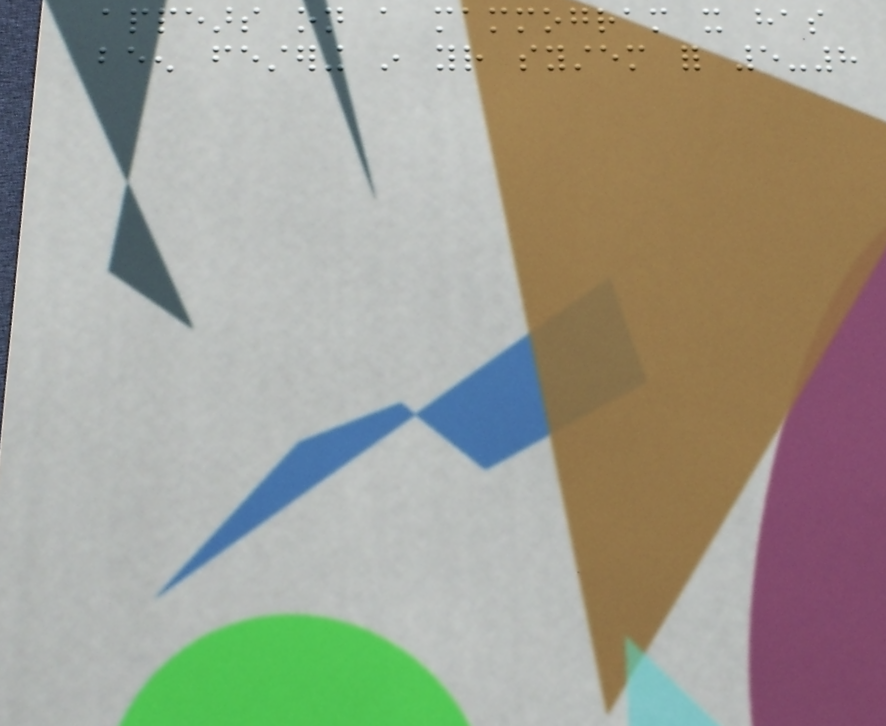appears on a mammogram it has
been festering in your system for 5-8
